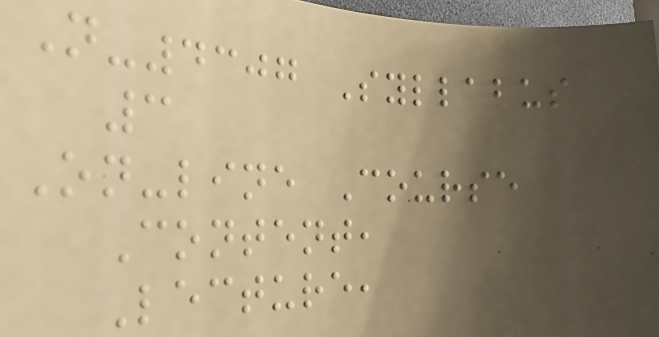N-4307 Syllabus
3
On-line Course
Content,
Lecture,
